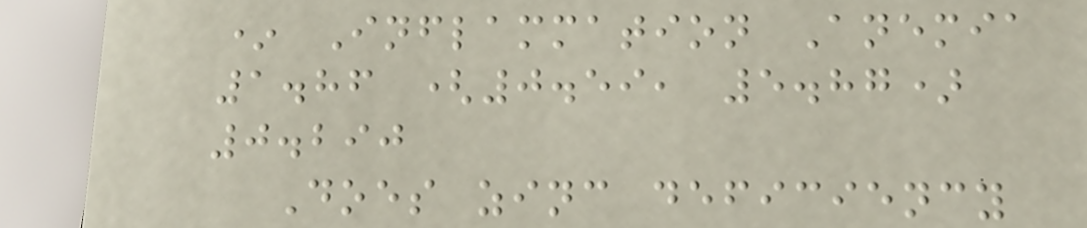* Inflammation Anemia
1.86 (0.59, 5.87)
0.290
Does zinc deficiency
